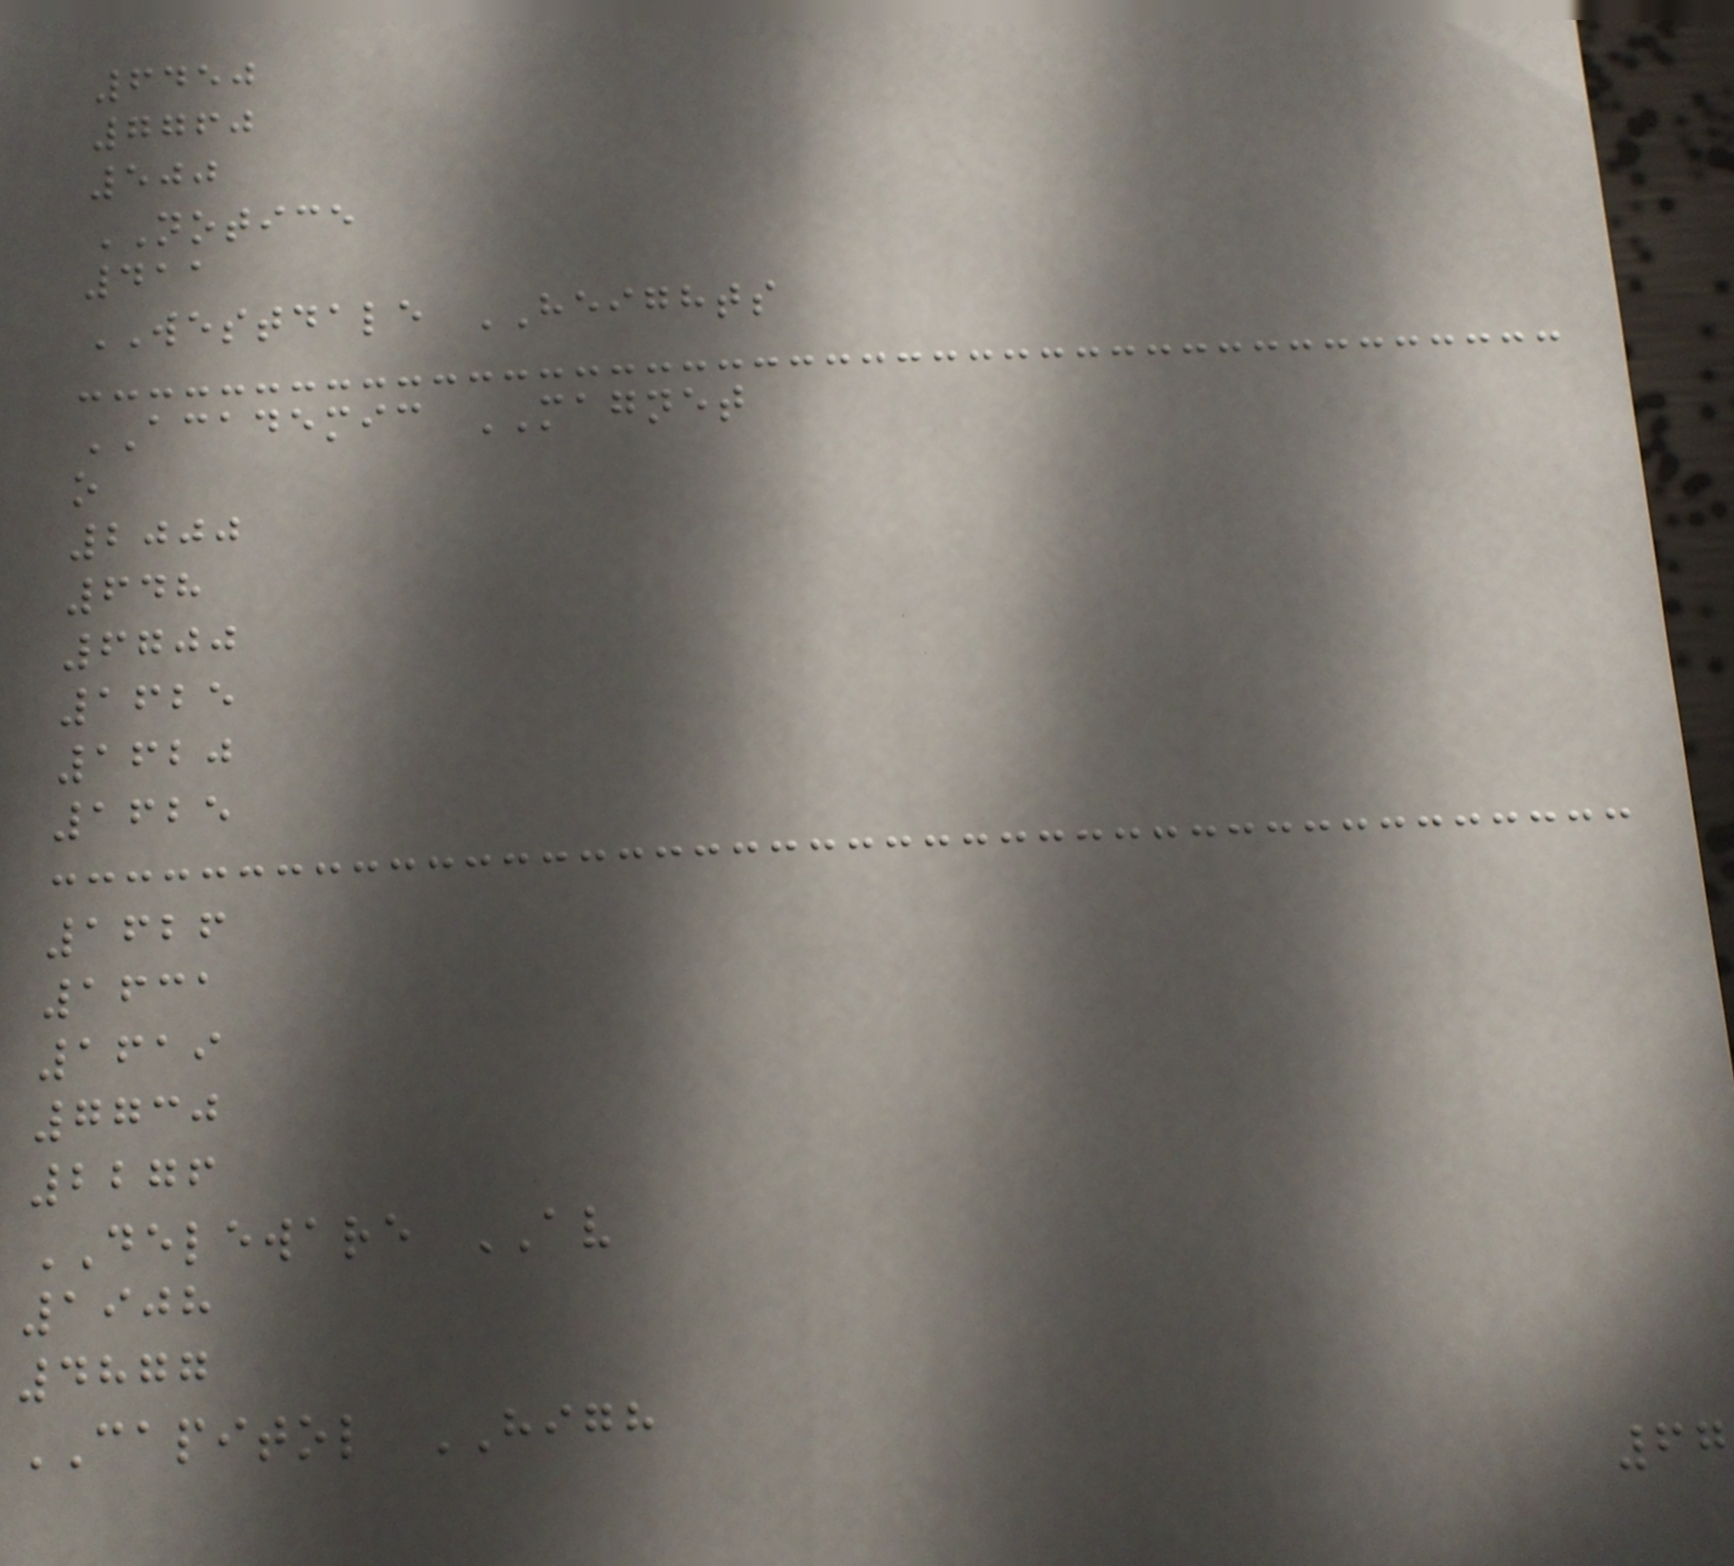6450
7760
500
NOTICE
411
WESTDALE HEIGHTS
ACADEMIC MAGNET
o
2000
648
6700
1625
1620
1625
1626
1631
1619
7730
2276
DELEWARE AV
1908
4877
CAPITOL HIGH
67
